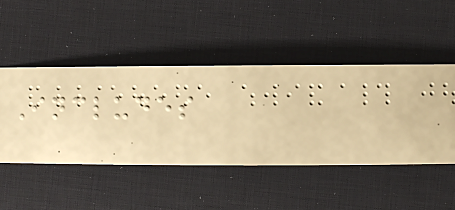Includes
